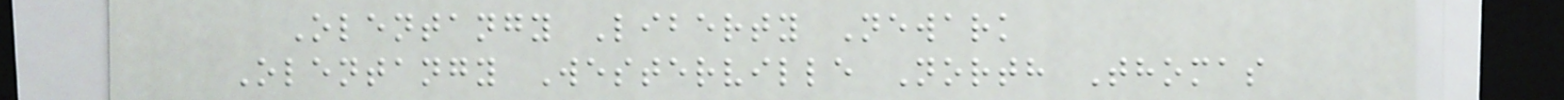Olentangy Liberty Newark
Olentangy Westerville North Thomas
